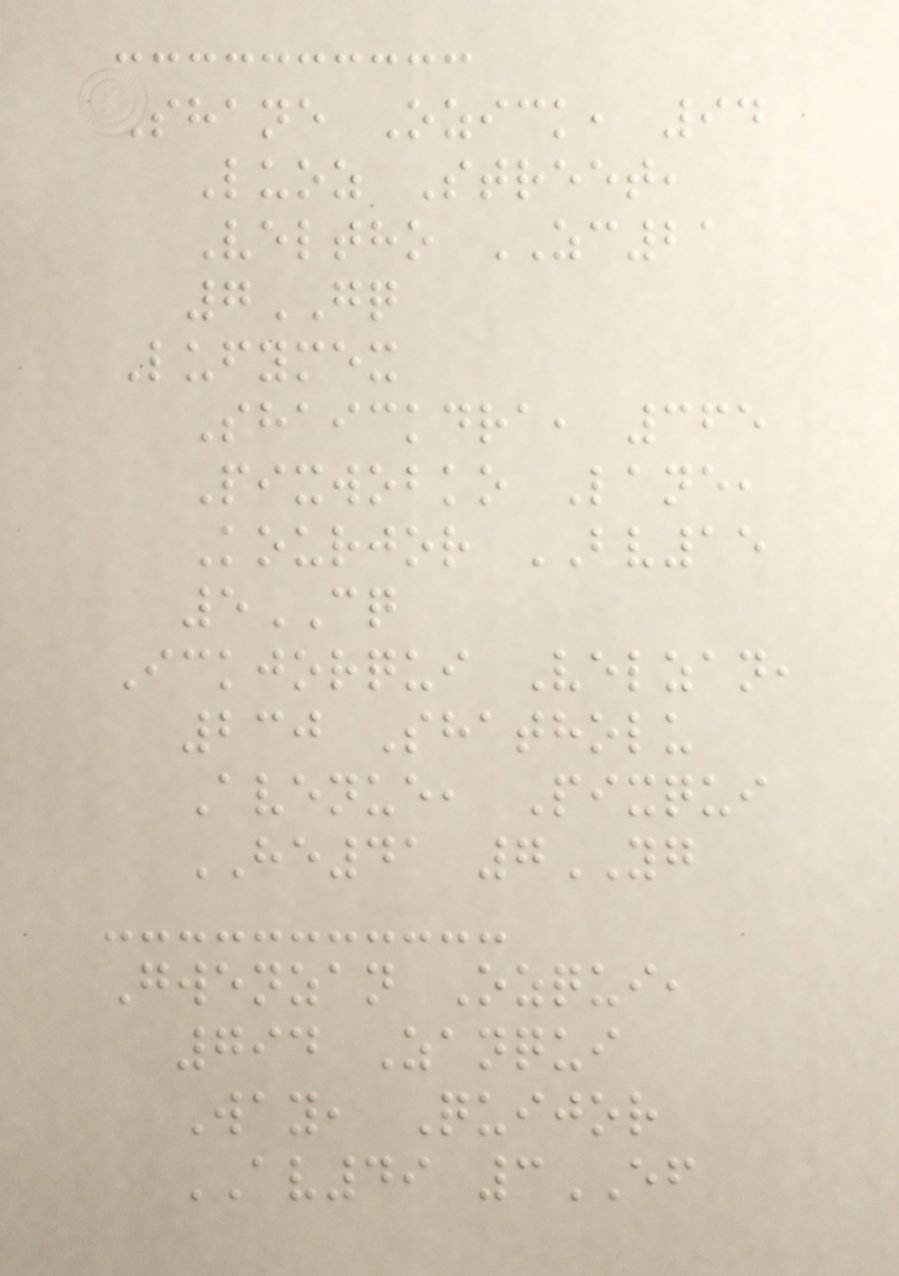Shane Ozick, 94
Luoz Street,
Veltho ZC21
7GQ
Lufymex
Shaickdra, 365
Pixwobko Lane,
Kourjor BV15
5CQ
Ickjorqui Velzan,
230 Shatholu
Avenue, Pixqui
HE41 7YG
Gwenzan Ozqui,
794 Zanqui
Way, Quijor
AV49 3EF
